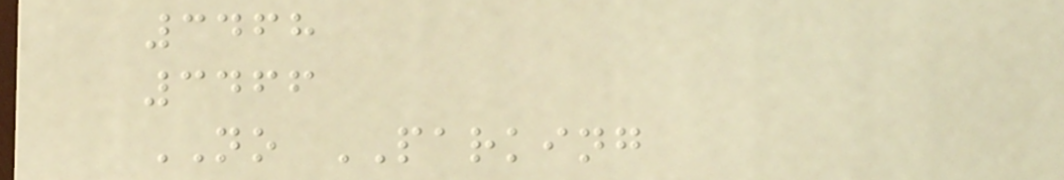3468
3466
NO PARKING
